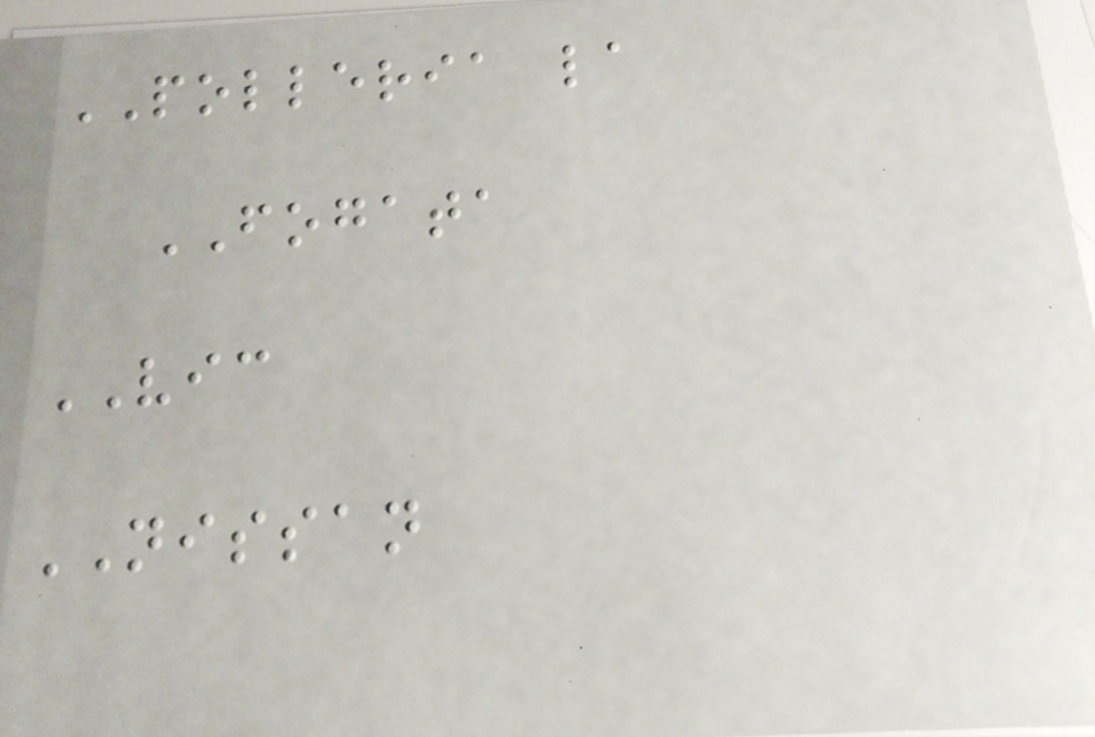POLLERIA la
FOGATA
VIC
NISSAN
